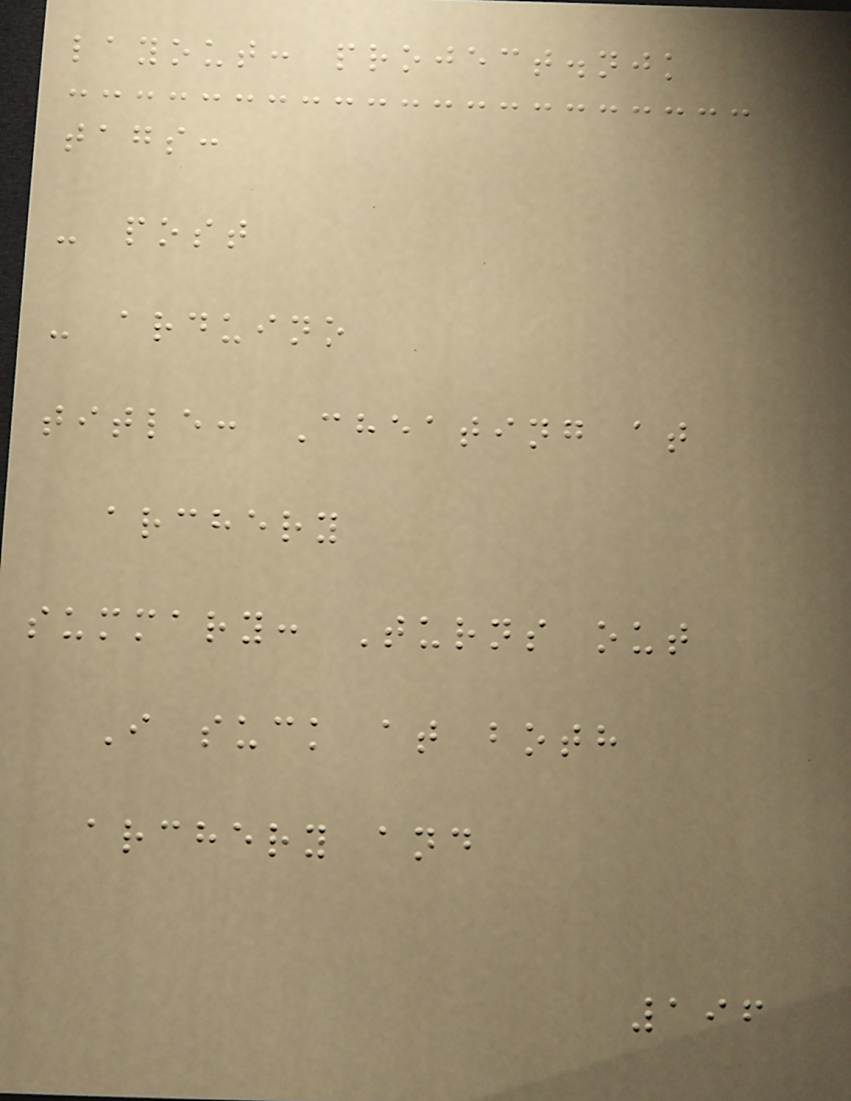layout: project.njk
tags:
- post
- arduino
title: Cheating at
archery
summary: Turns out
I suck at both
archery and
196
